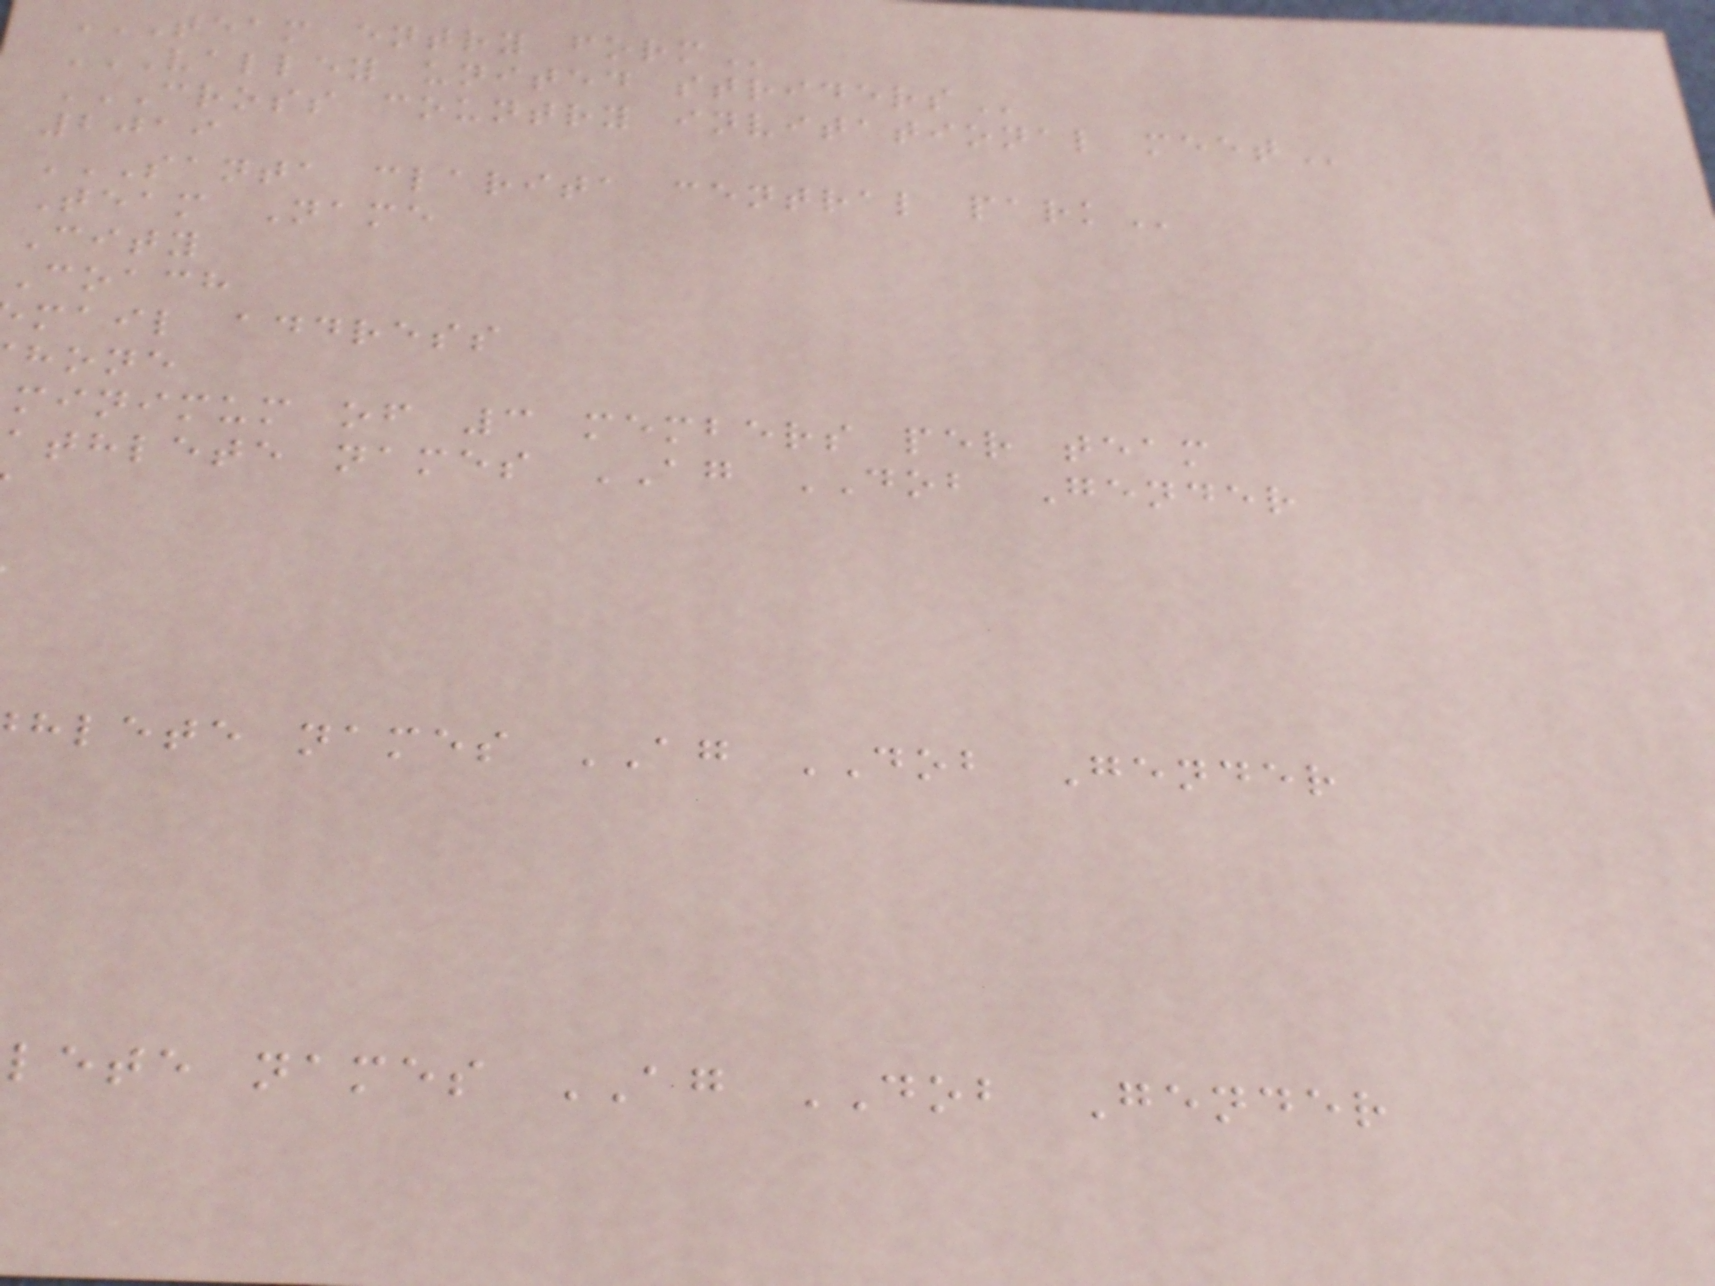TEAM ENTRY FORM
VALLEY UNITED STRIDERS
CROSS COUNTRY INVITATIONAL MEET
2019
SANTA CLARITA CENTRAL PARK
Team Name
City
Coach
mail address
hone
minimum of 3 members per team
athlete names AG DOB Gender
hlete names AG DOB Gender
lete names AG DOB Gender
